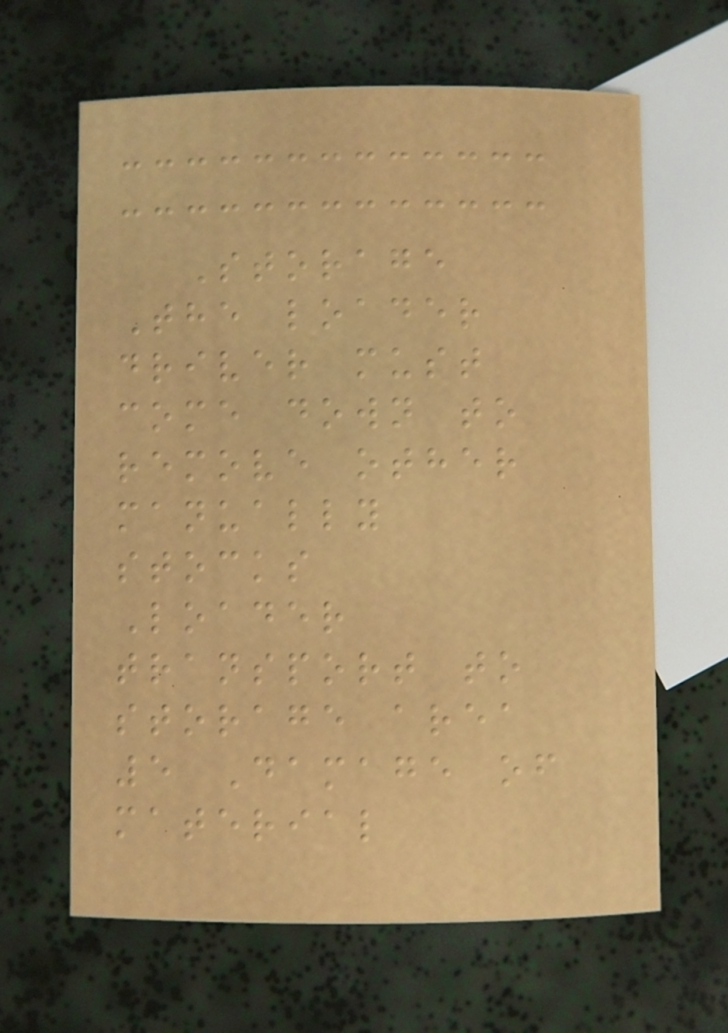Storage
The loader
driver must
come down to
remove other
manually
stocks
Loader
transport to
storage area
5 Damage of
material
